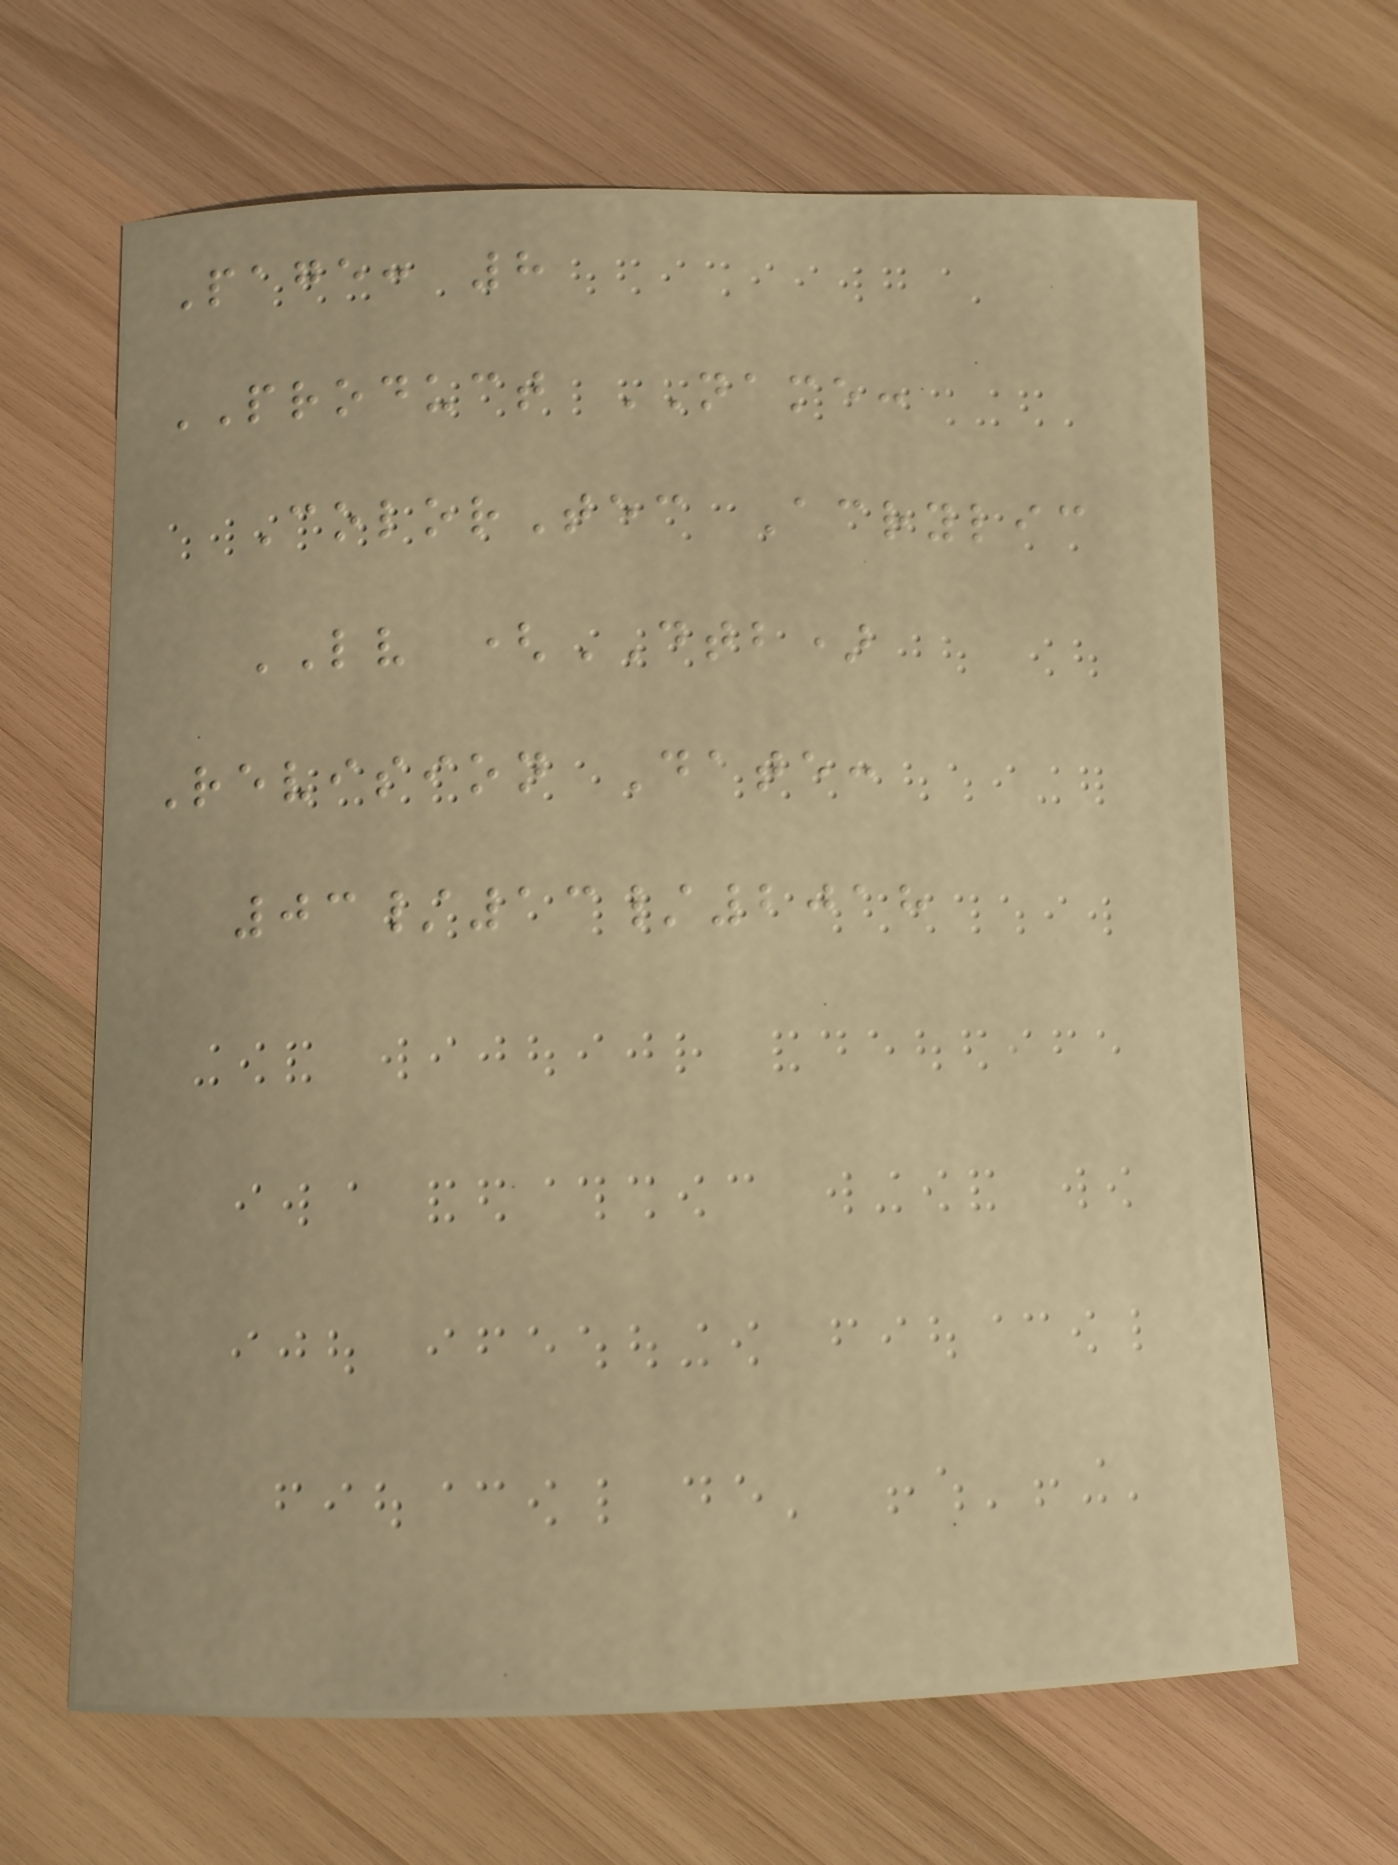Page: 8
PRODUCT NAME:
ColorTec Acrylic
LV (DTB)
Revision Date:
03/13/2018
